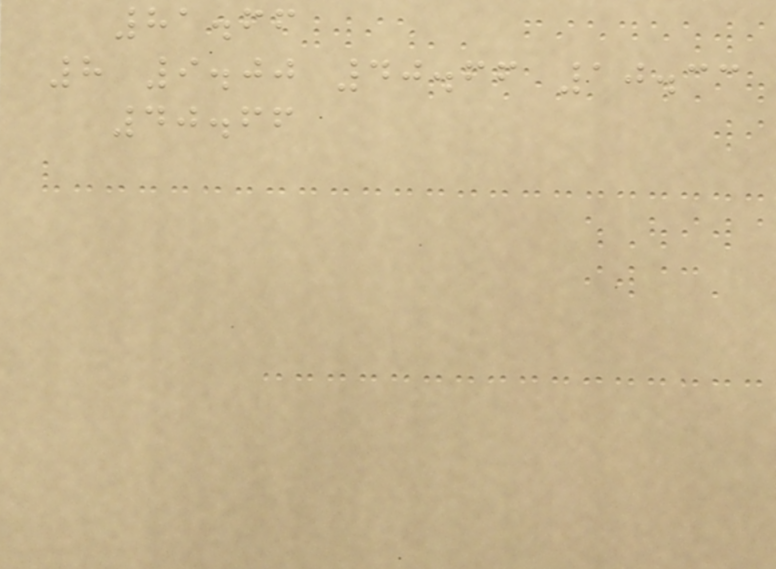81.66
8 9.00 40.66 10.33
40.66
